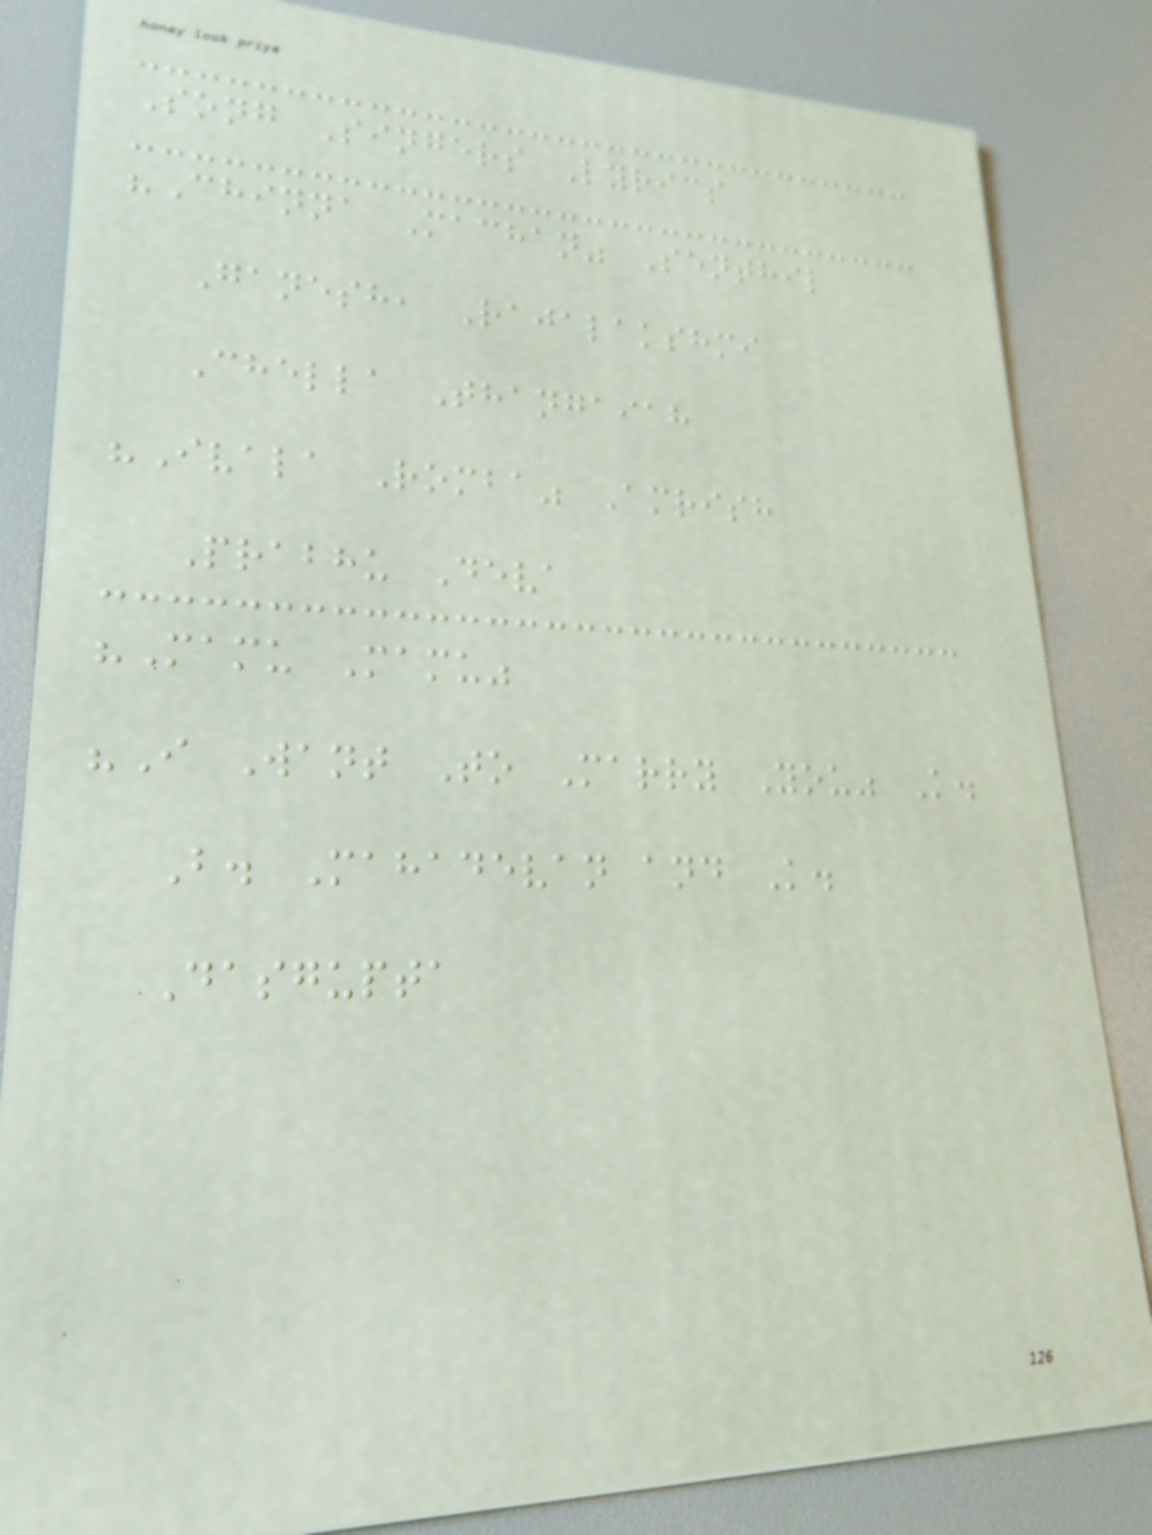Song Singers Lyrics
"Chinna Machan" Senthil
Ganesh, Rajalakshmi
Chella Thangaiah
"Ivala Romba" Amrish
Prabhu Deva
"Mamu Mamu"
"I Want To Marry You" K.
B. Mahadevan and K.
Dasgupta
